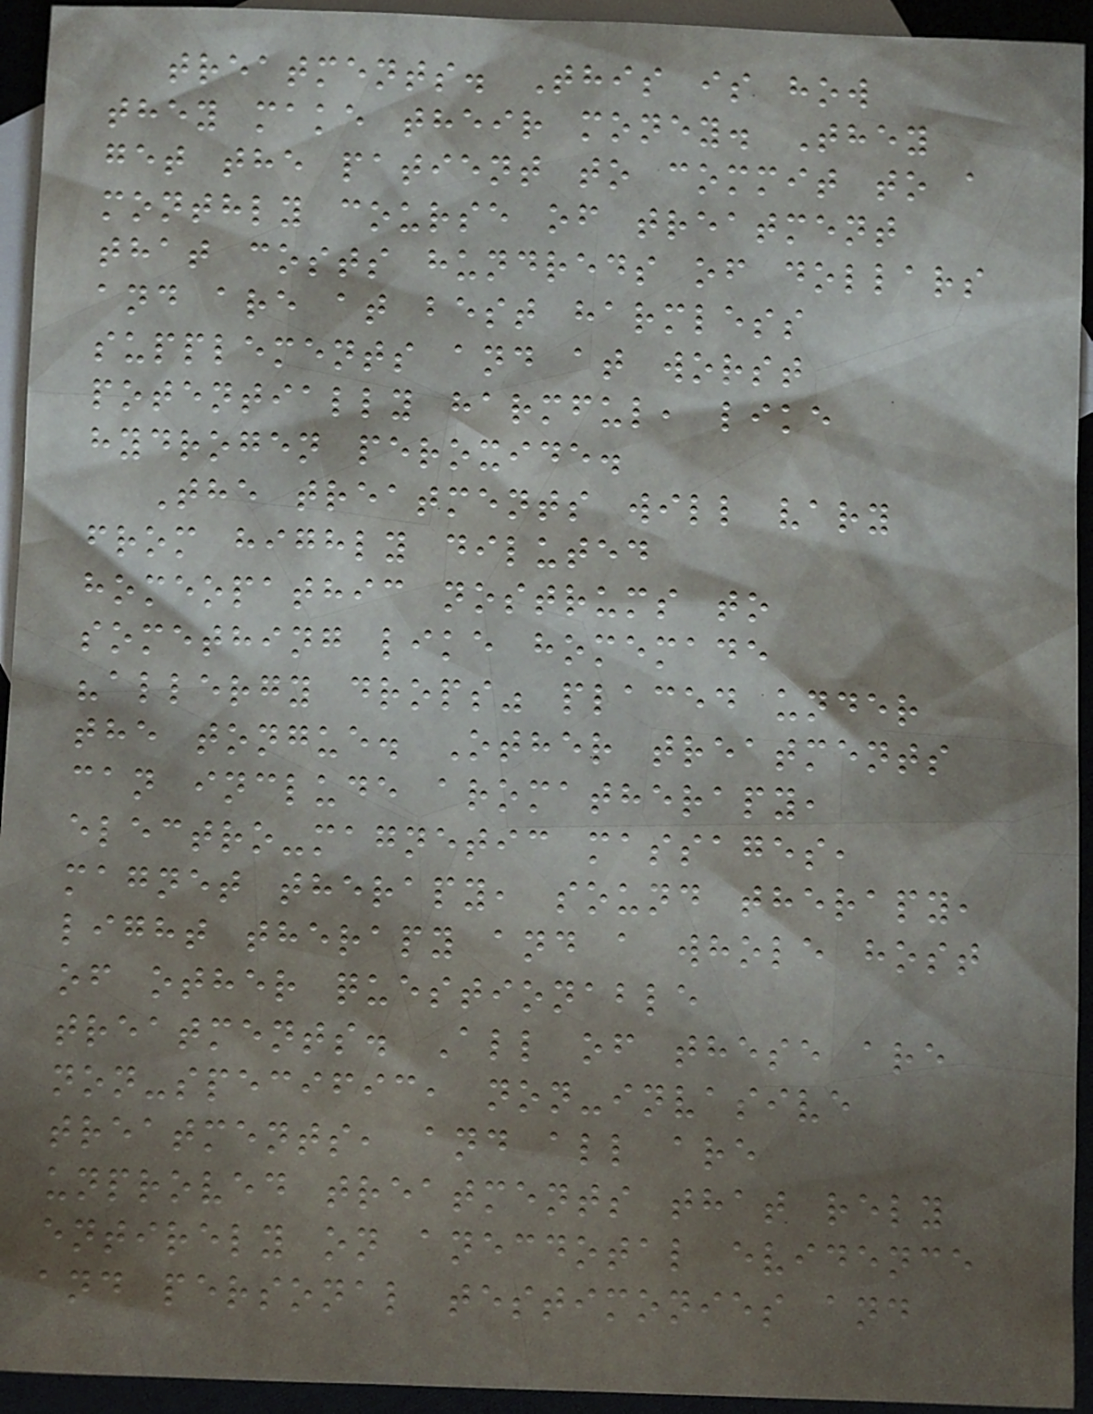treatments. This is how
they make their money. They
get the patient to commit to a
monthly course of treatment
that costs hundreds of dollars
and are at best harmless
supplements and at worst
potentially harmful, like
hydrogen peroxide.
The treatments will vary
from highly diluted
homeopathic nostrums to
something like homemade
"allergy drops" placed under
the tongue. Other treatments
can include aromatherapy,
electro-magnetic massages,
magnet therapy, sound therapy,
light therapy and a whole host
of other questionable
treatments. All of these are
non-specific, non-invasive
treatments, and all are
unproved treatments that rely
entirely on anecdotal evidence
and personal testimonies and
